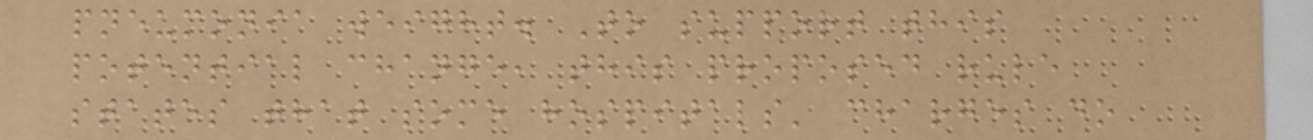pneumonia weight. To support this
potential change, this proposed rule
states that some hospitals' charges do
